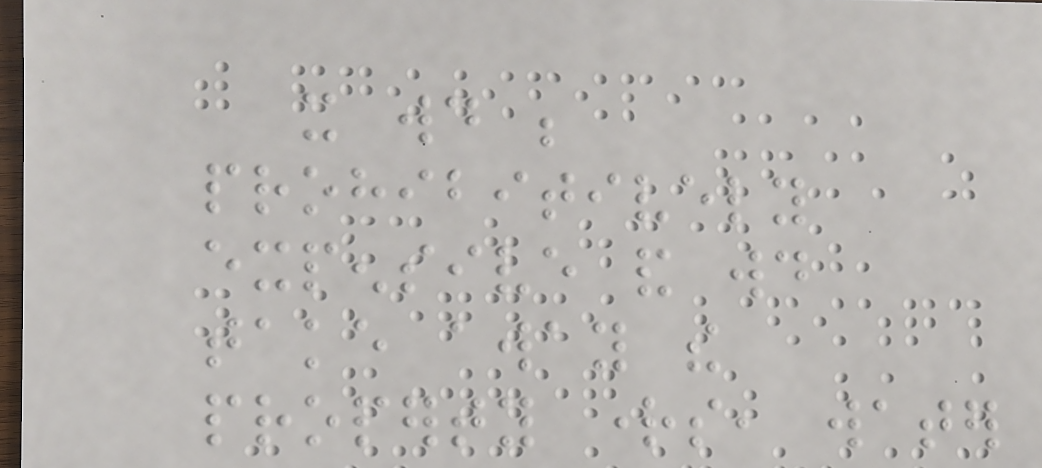it would be
prohibitively
expensive and would
take away the
property rights, water
